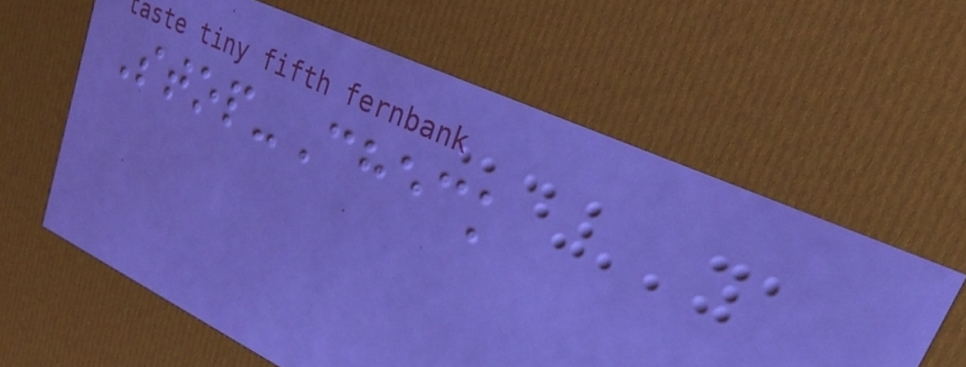Stop-Check
